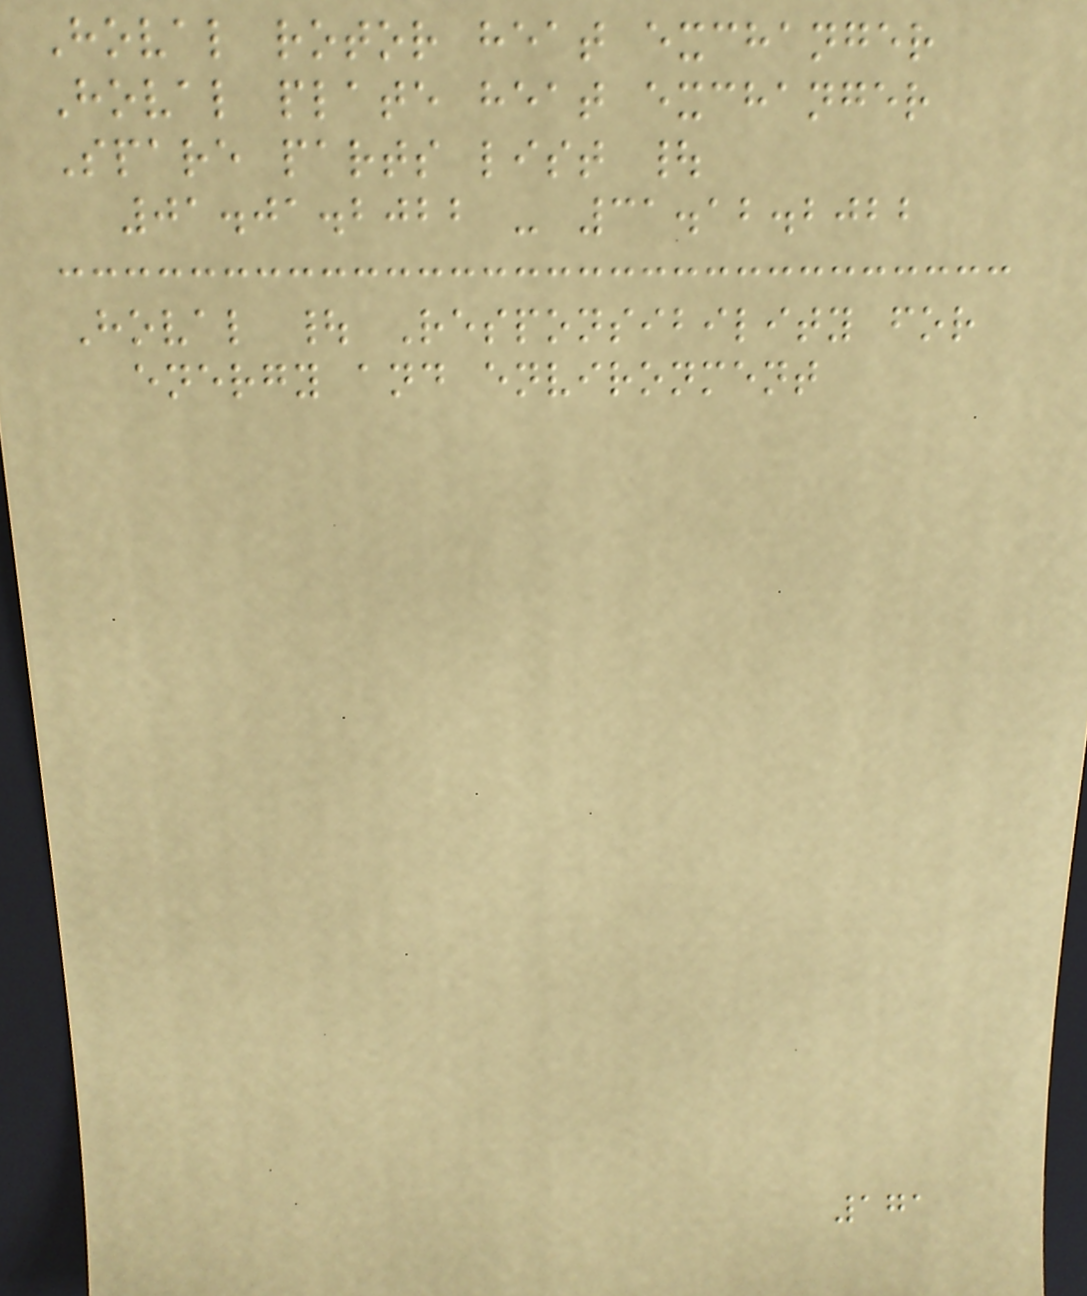Hoval rotor heat exchanger
Hoval plate heat exchanger
Spare parts list |
01.01.2022 - 31.12.2022
Hoval | Responsibility for
energy and environment
171
